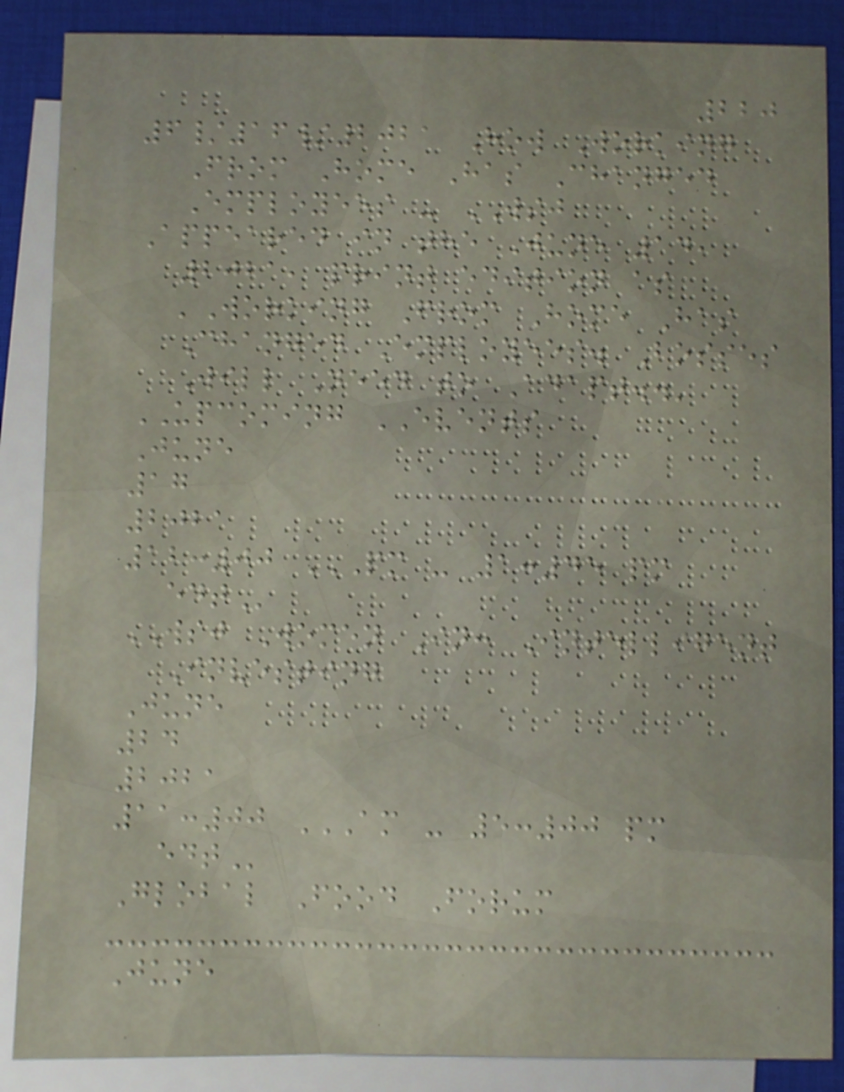220
6/16/2021 How Working
From Home Has Changed
Employees - WSJ
Appeared in the June 14,
2021, print edition as
'Working From Home Has
Changed Employees. Bosses
Will Need to Adapt..'
UPCOMING EVENTS
June
17
2021
12:00 PM - 1:45 PM
EDT
WSJ Women In: Intelligent
Investing
June
24
2021
11:00 AM - 5:00 PM
EDT
Global Food Forum
June
